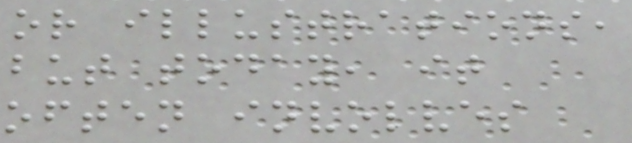or illustrations,
but today, it
often involves
